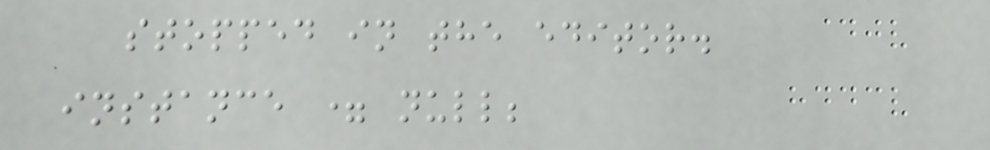stopped in the editor.
instance = null;
